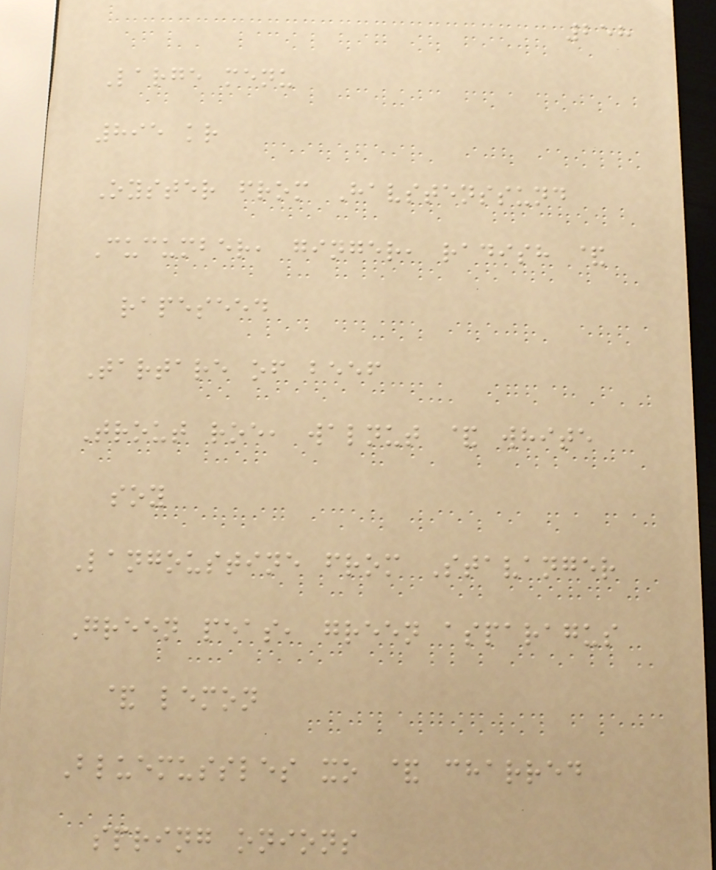258
Large menu
895 kr
Oyster from Havstenssund
Cucumber, ginger, radish &
rapeseed
Tartare of beef
Trout roe, walnut & white
soy
Langoustine from Stavanger
Green peas, green asparagus
& lemon
Bluemussles xo & charred
spring onions
